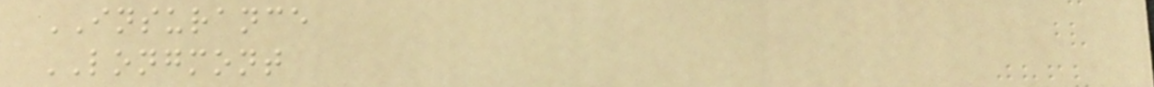INSURANCE
LONGMONT
